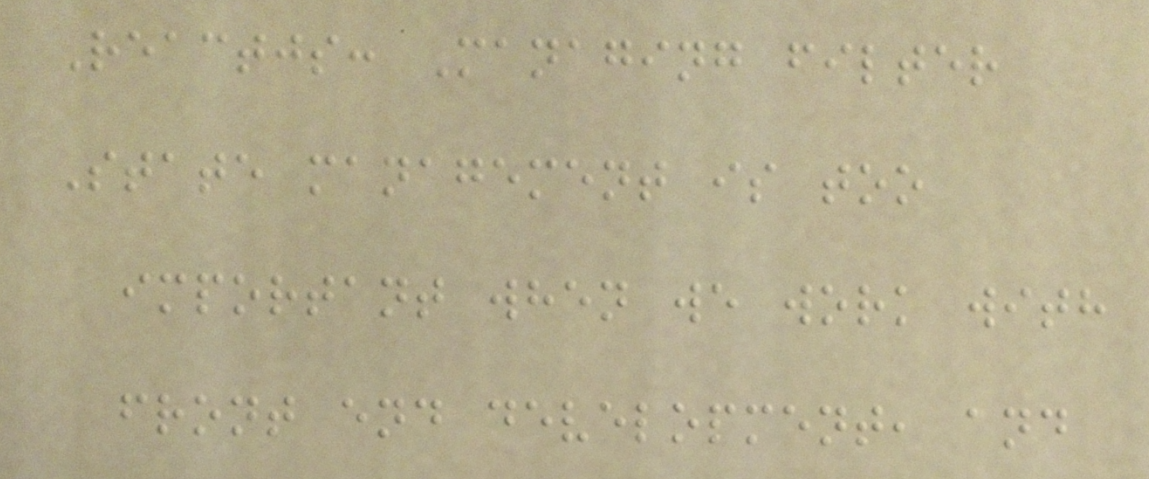Reactjs: Managing filter
State management is too
important when we work with
front end development, and
